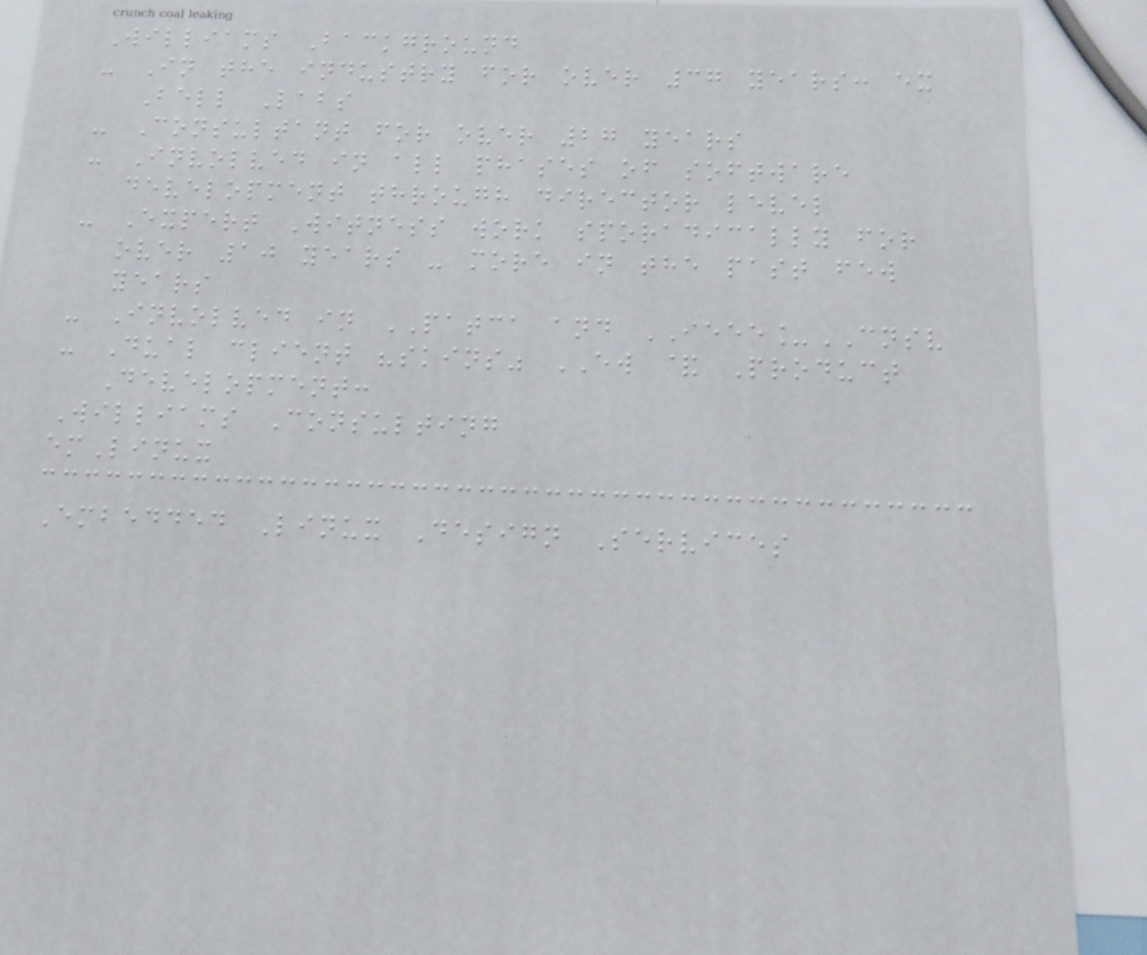Williams Background
- In the industry for over 37 years: ex
Bell Labs
- Consultant for over 27 years
- Involved in all phases of software
development through director level
- Expert Witness work sporadically for
over 10 years - more in the past few
years
- Involved in PATCA and IEEE_CNSV
- Dual client "skins" EW & Product
Development:
Williams Consulting
emLinux
Embedded Linux Design Services
